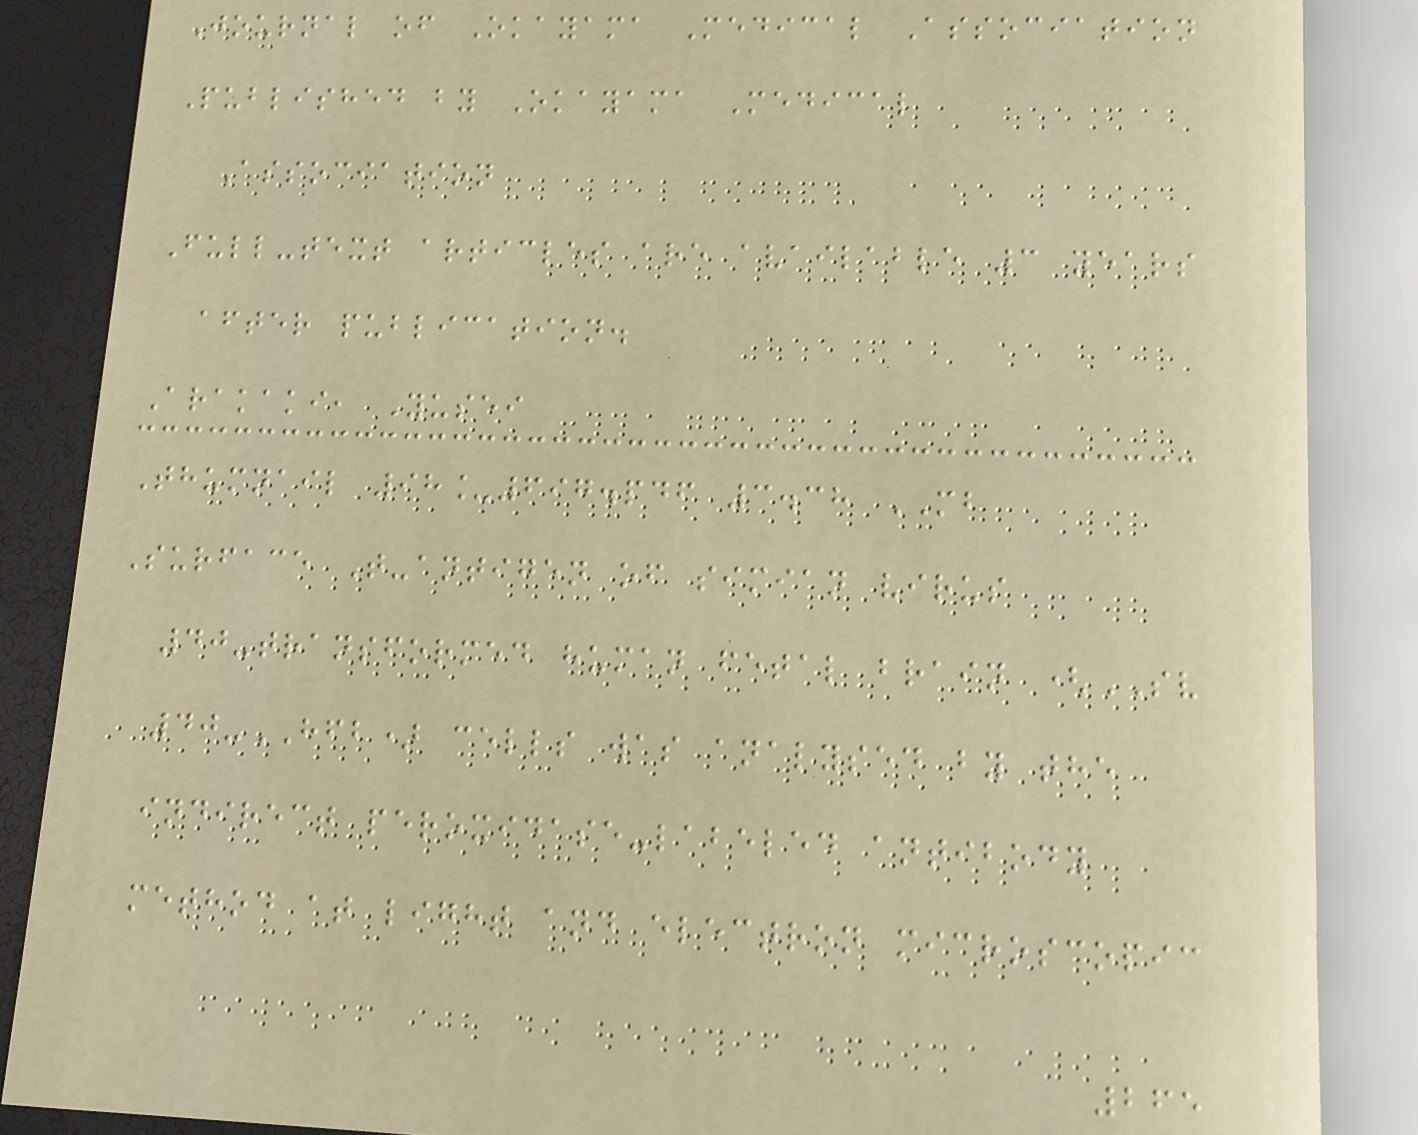Journal of Okayama Medical Association
Published by Okayama Medical
Association
Full-text articles are available 3 years
after publication.
Arakaki, Yusei
Thumnail 98_697.pdf 3.38 MB
Surface T-antigen of simian virus
40-transformed human fetal brain (SV
40-HFB) cells was analysed by the
indirect peroxidase-labeled antibody
method at light and electron microscopic
265
